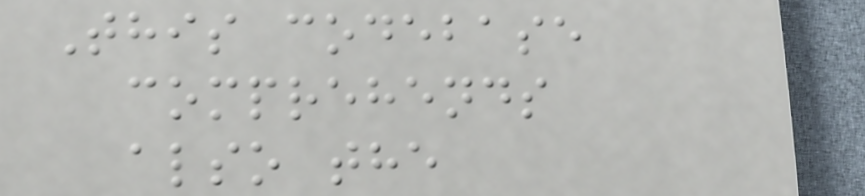This codebase
comprehends
also the
